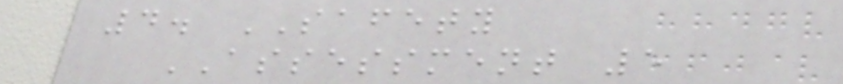4. SAFETY
ASSESSMENT 5
